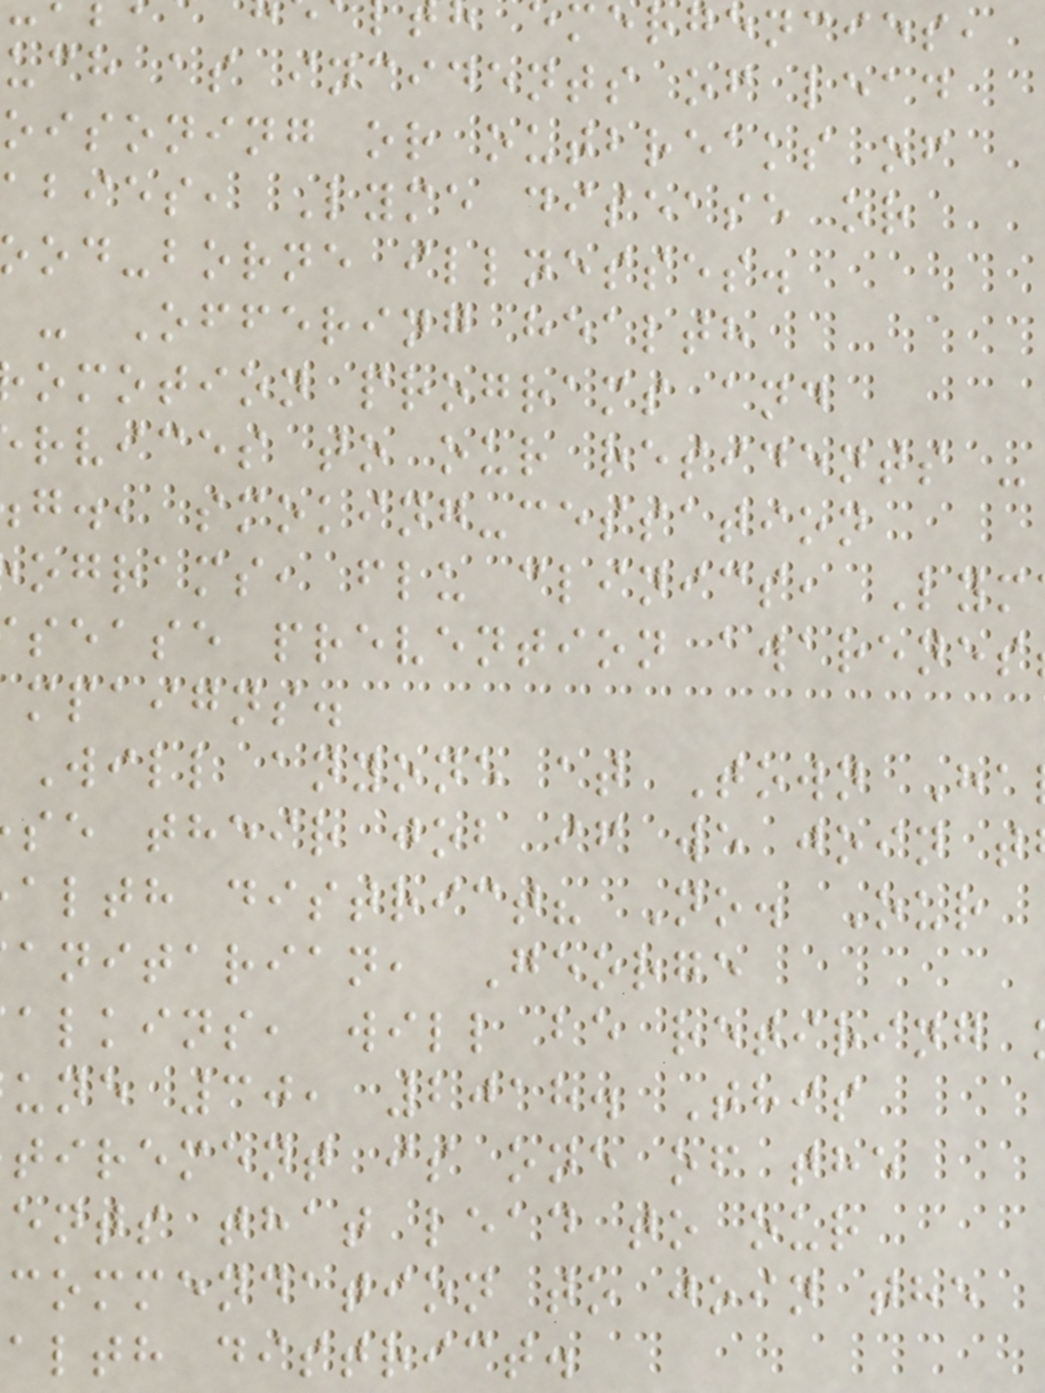emergencies,
uch as incidents of lead
oisoning or outbreaks of
abies, Lyme disease or
od-borne illnesses.
- Offering health
omotion programs and
rvices to our residents -
g., smoking-cessation
ograms, flu clinics, Lym
sease prevention awarenes
mpaigns.
Will anyone at Town Ha
se their job if we join t
alth district? No. Our
anitarian, George
alkins, will be retiring
une 30, 2018. This
tirement is one of the
ents that lead to our
commendation to join the
alth district.
